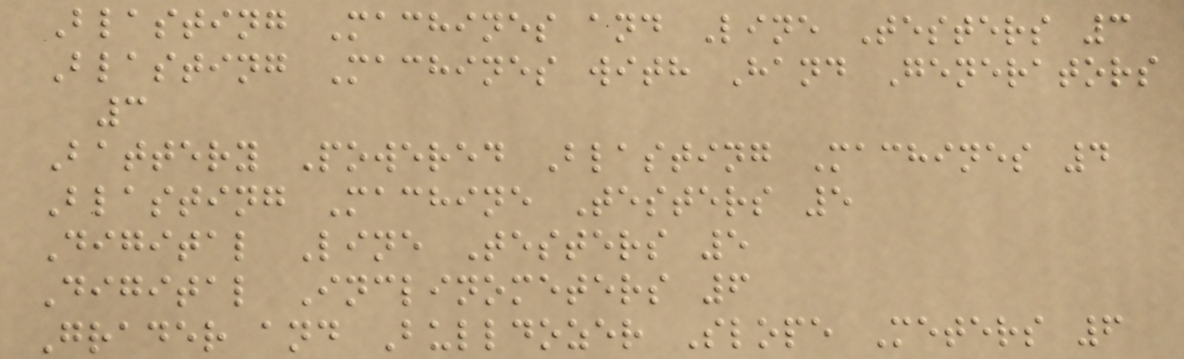Blasting Machines and Line Testers 3
Blasting Machines with Hand Generators
3
Battery Powered Blasting Machines 4
Blasting Machine Testers 5
Digital Line Testers 5
Digital Inclinometers 6
Grader and Bulldozer Slope Meters 6
